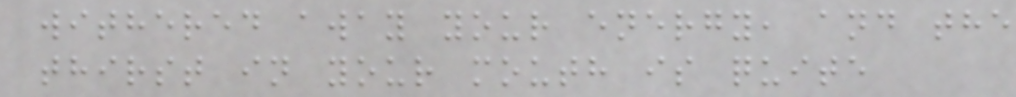withered away your energy, and the
thirst in your mouth is quite
